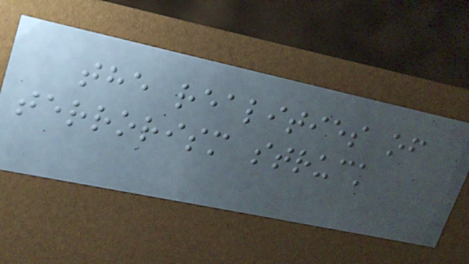the realities of
terrorism struck
